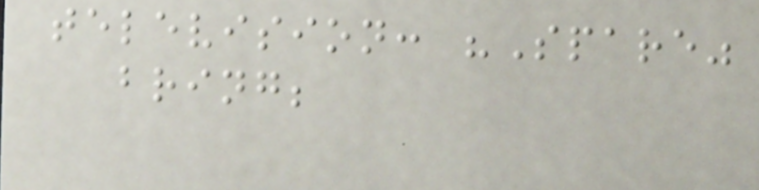television: "Spare"
bring;
